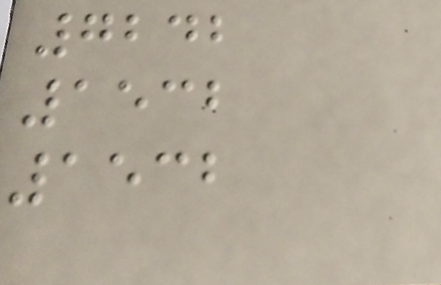7242
1532
1532
